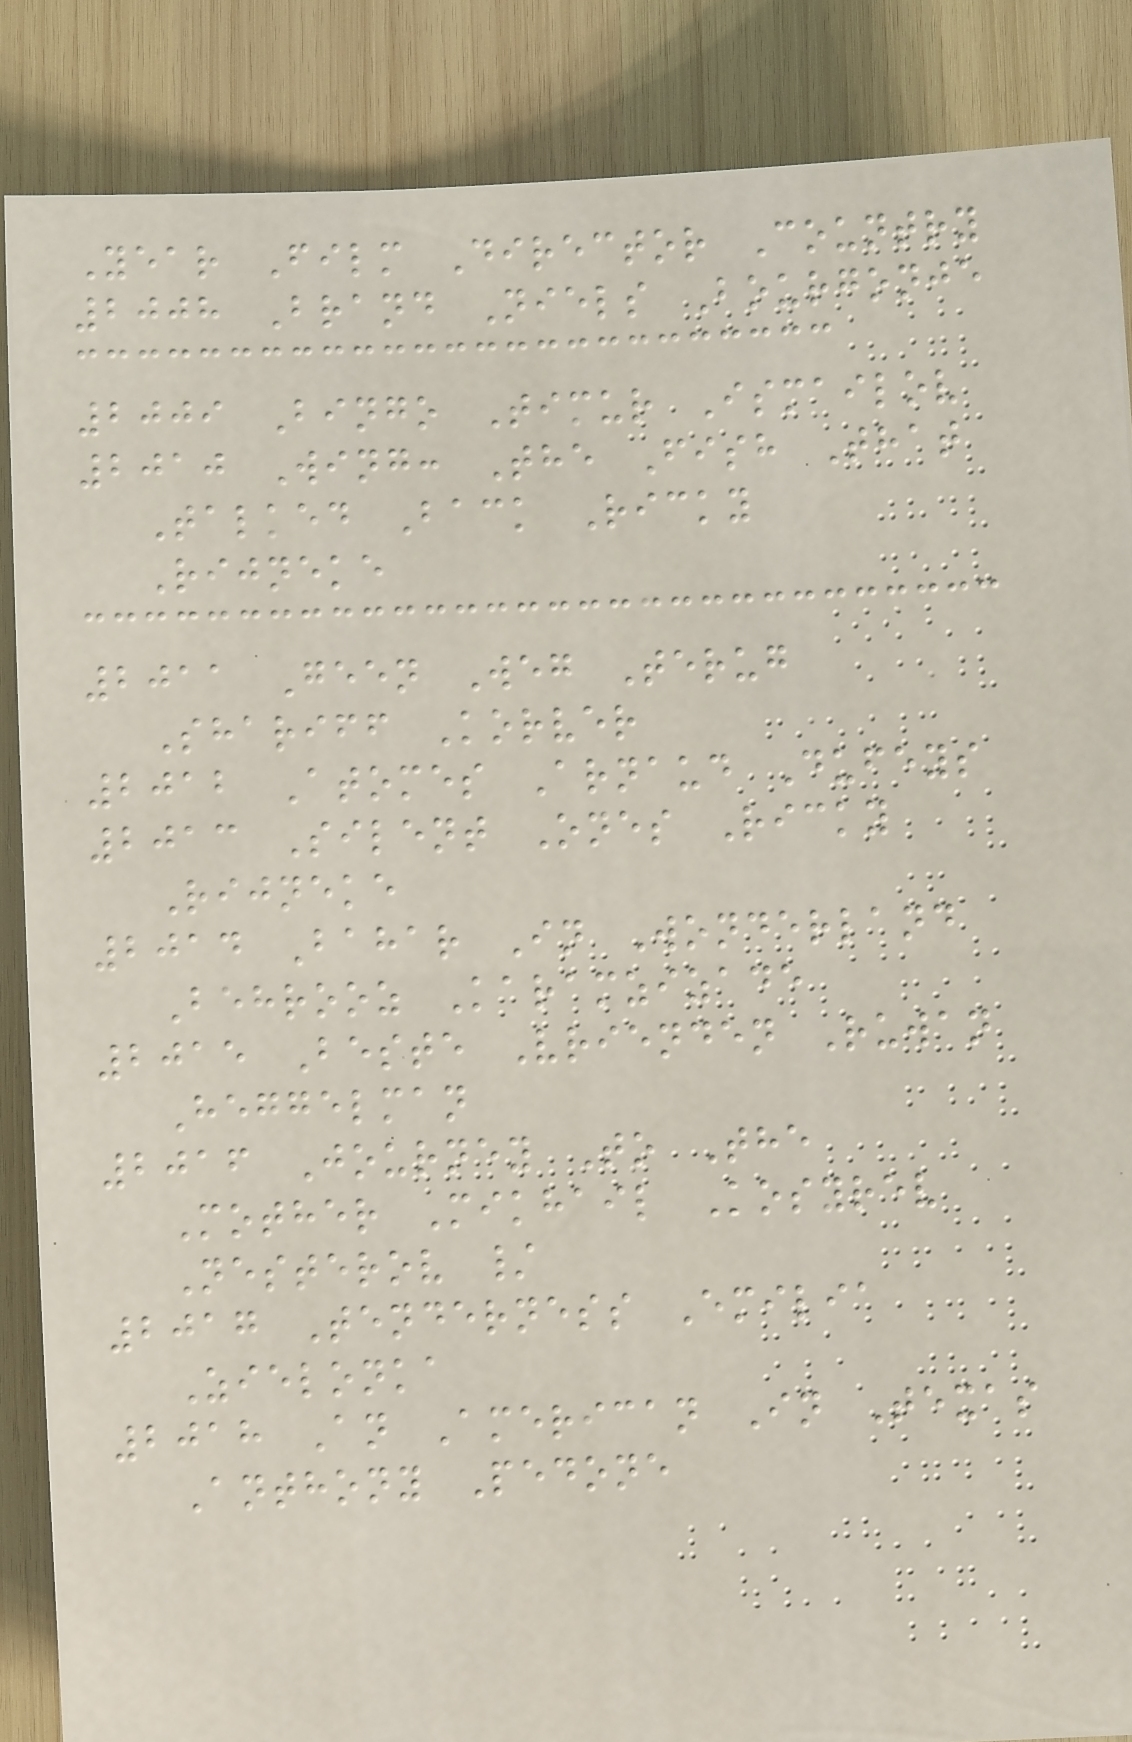Year Film Director Country
2008 Brand Niels Bourgonje
2009 Bingo Timur Ismailov
2010 Wing: The Fish That
Talked Back Ricky
Rijneke
2011 Geen Weg Terug
Shariff Korver
2012 Atomes Arnaud Dufeys
2013 Silent Ones Ricky
Rijneke
2014 Bahar In Wonderland
Behrooz Karamzizade
2015 Beste Vrienden Ruwan
Heggelman
2016 Journey To The
Mother Mikhail Kosyrev
Nesterov /
2017 Tenderness Emilia
Zielonka
2018 An American In Texas
Anthony Pedone
